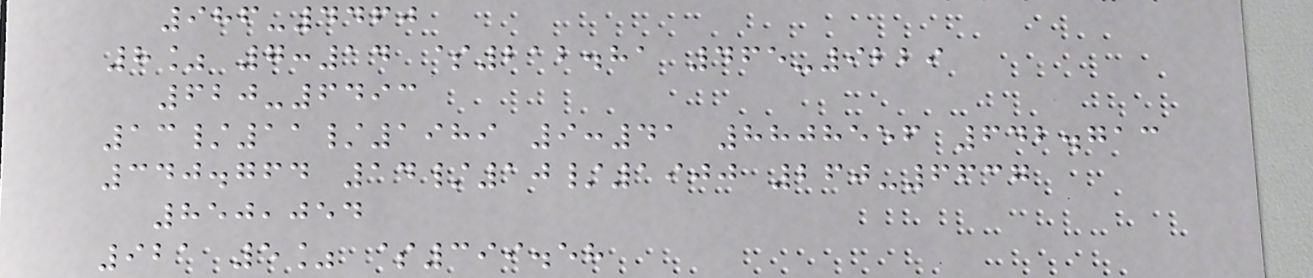986-4460
8% 7:14 $212.81 465-9229
620-6493
13/11/1989 9:41 8808556 642.713
340.764 14/10/1900 260-6637
850,054
921 5% $399.58
